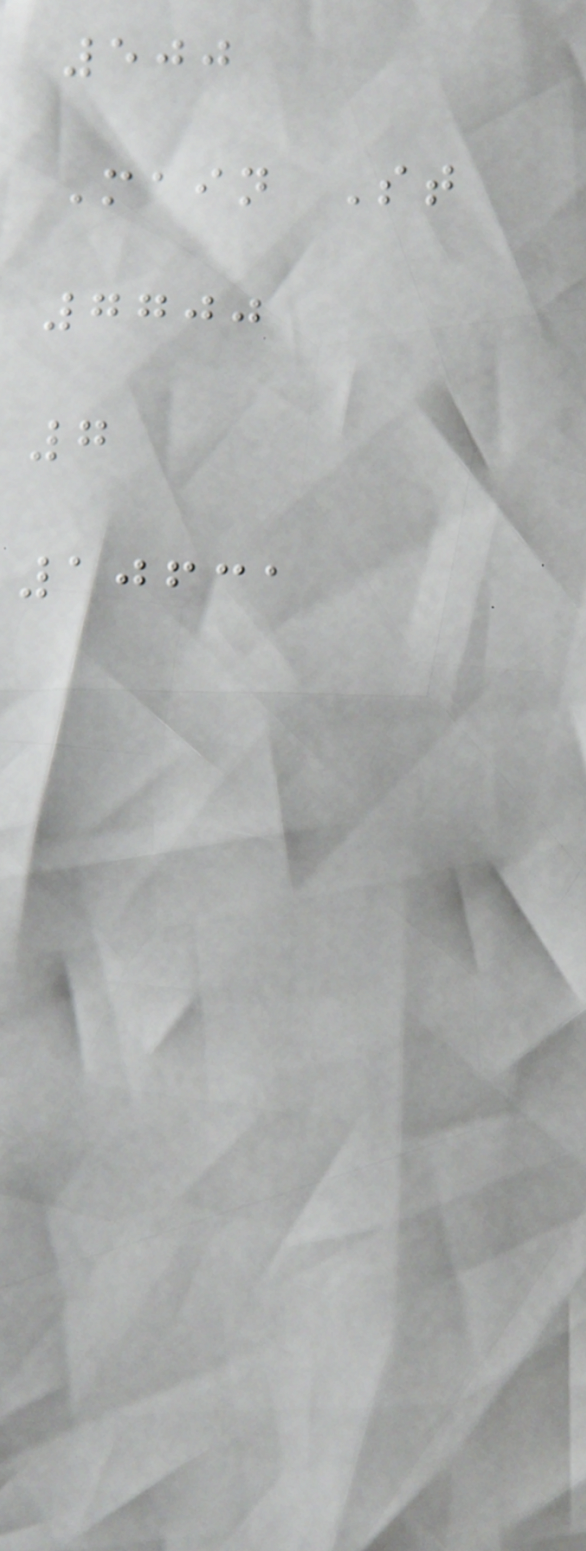500
Main St
7700
7
10631
